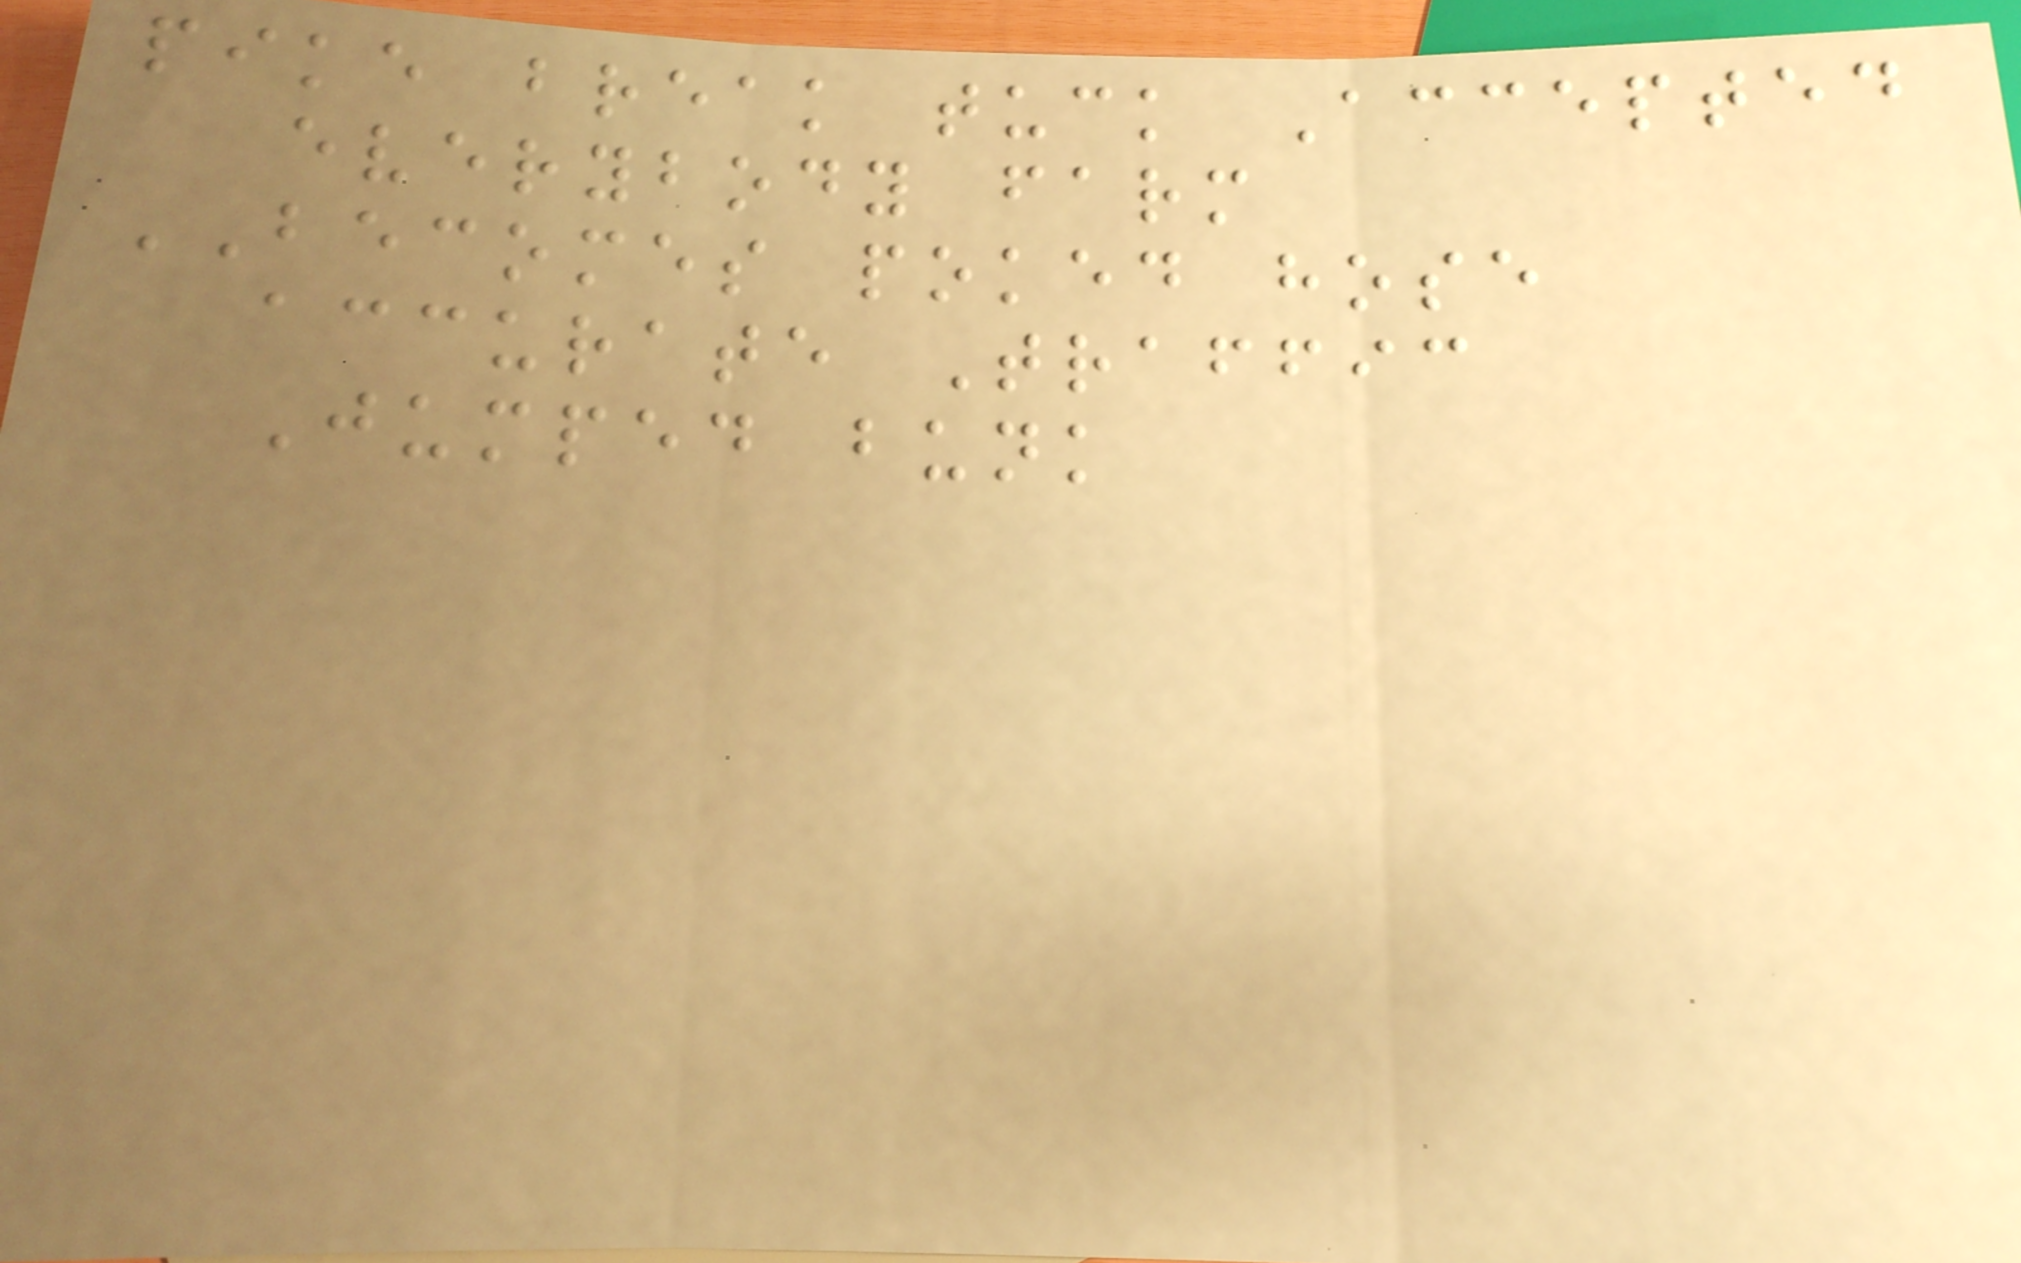pike break tuck Accepted
everybody farm
BECOMES poked hose
accurate Traffic
Jumped bunk
